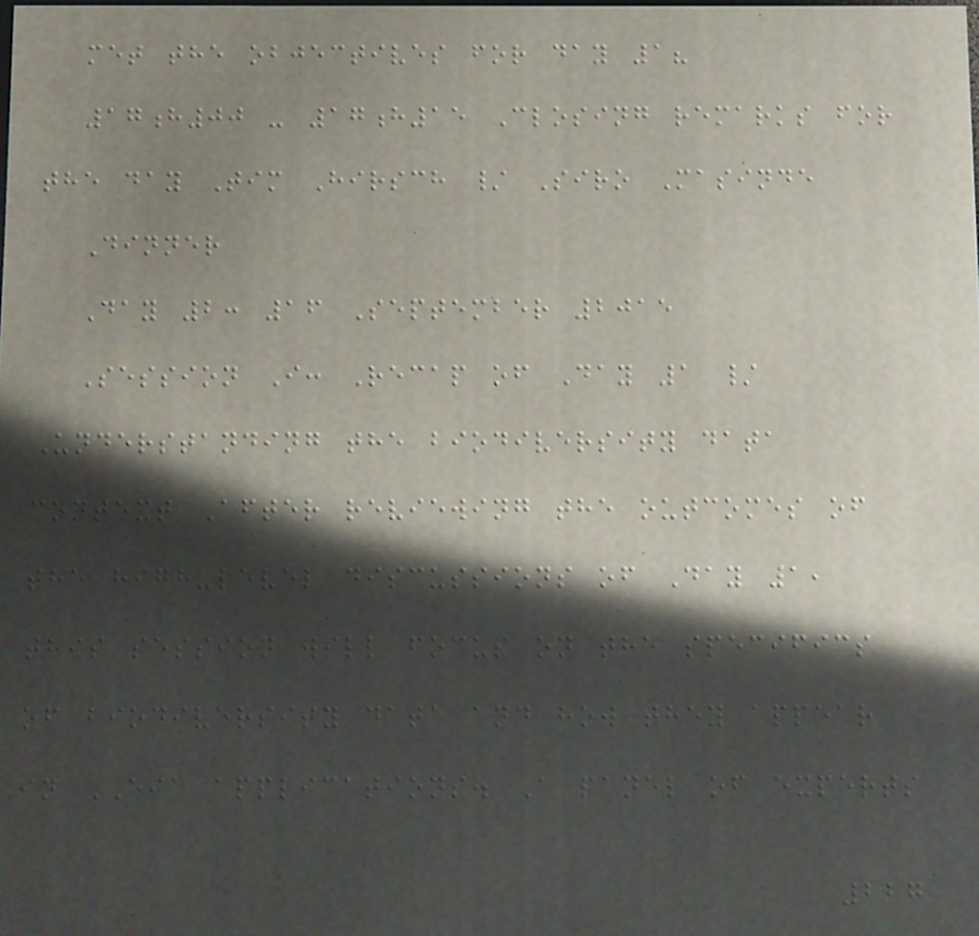met the objectives for day 1?
17h00 - 17h15 Closing remarks for
the day Tim Hirsch / Siro Masinde
Dinner
Day 2: 16 September 2015
Session I: Recap of Day 1 /
Understanding the biodiversity data
context After reviewing the outcomes of
the high-level discussions of Day 1,
this session will focus on the specifics
of biodiversity data and how they appear
in EIA applications. A panel of experts
227
